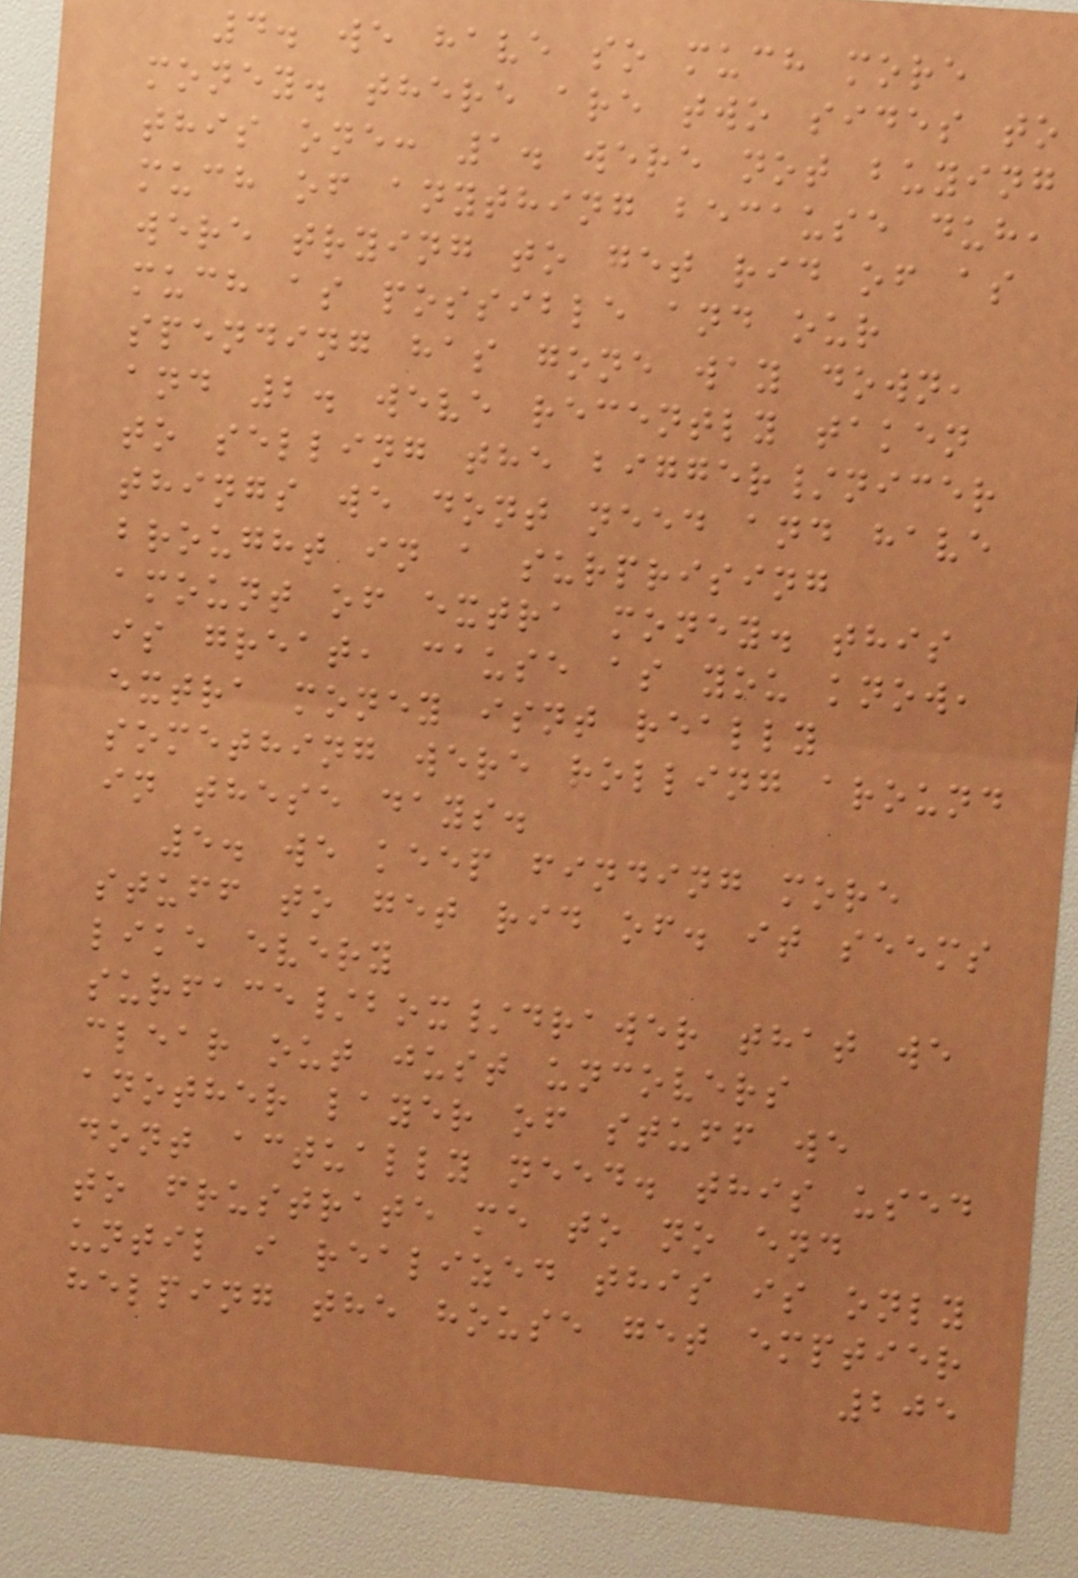4. we have so much more
money. there are two sides to
this one: 1. were not buying
much of anything because duh,
were trying to get rid of as
much as possible and our
spending has gone way down,
and 2. weve recently taken
to selling the bigger/nicer
things we dont need and have
brought in a surprising
amount of extra money. this
is great, cause as you know,
extra money isnt really
something were rolling around
in these days.
5. we keep finding more
stuff to get rid of. it seems
like every
surface/box/drawer that we
clear out just uncovers
another layer of stuff we
dont actually need. this used
to frustrate me to no end
until i realized this is only
helping the house get emptier
205
